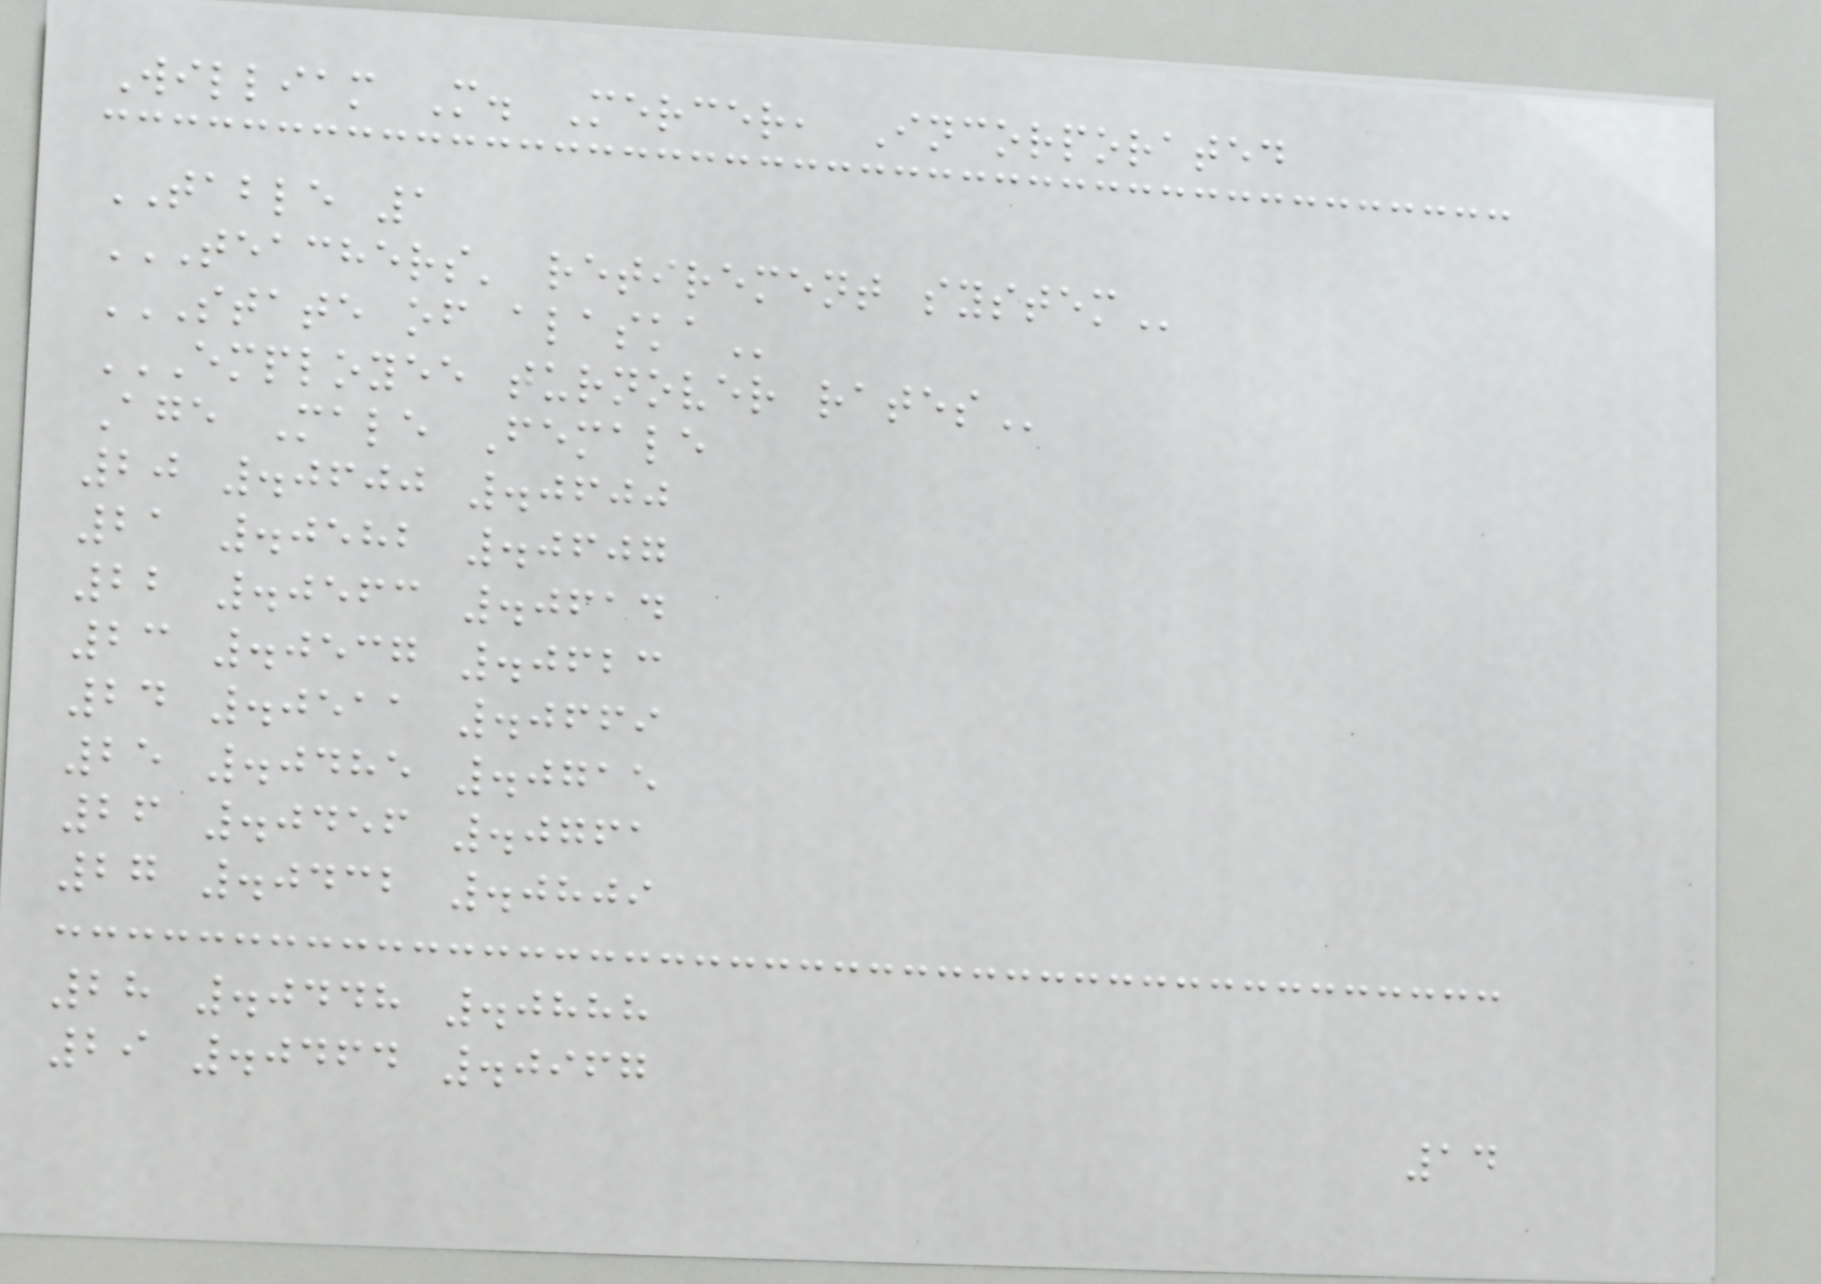William M. Mercer, Incorporated
TABLE 1
TEACHERS' RETIREMENT SYSTEM
STATE OF ALASKA
EMPLOYEE TURNOVER RATES
Age Male Female
20 .0600 .0600
21 .0582 .0607
22 .0563 .0614
23 .0537 .0623
24 .0511 .0669
25 .0485 .0715
26 .0456 .0761
27 .0432 .0809
28 .0448 .0888
29 .0464 .0967
14
